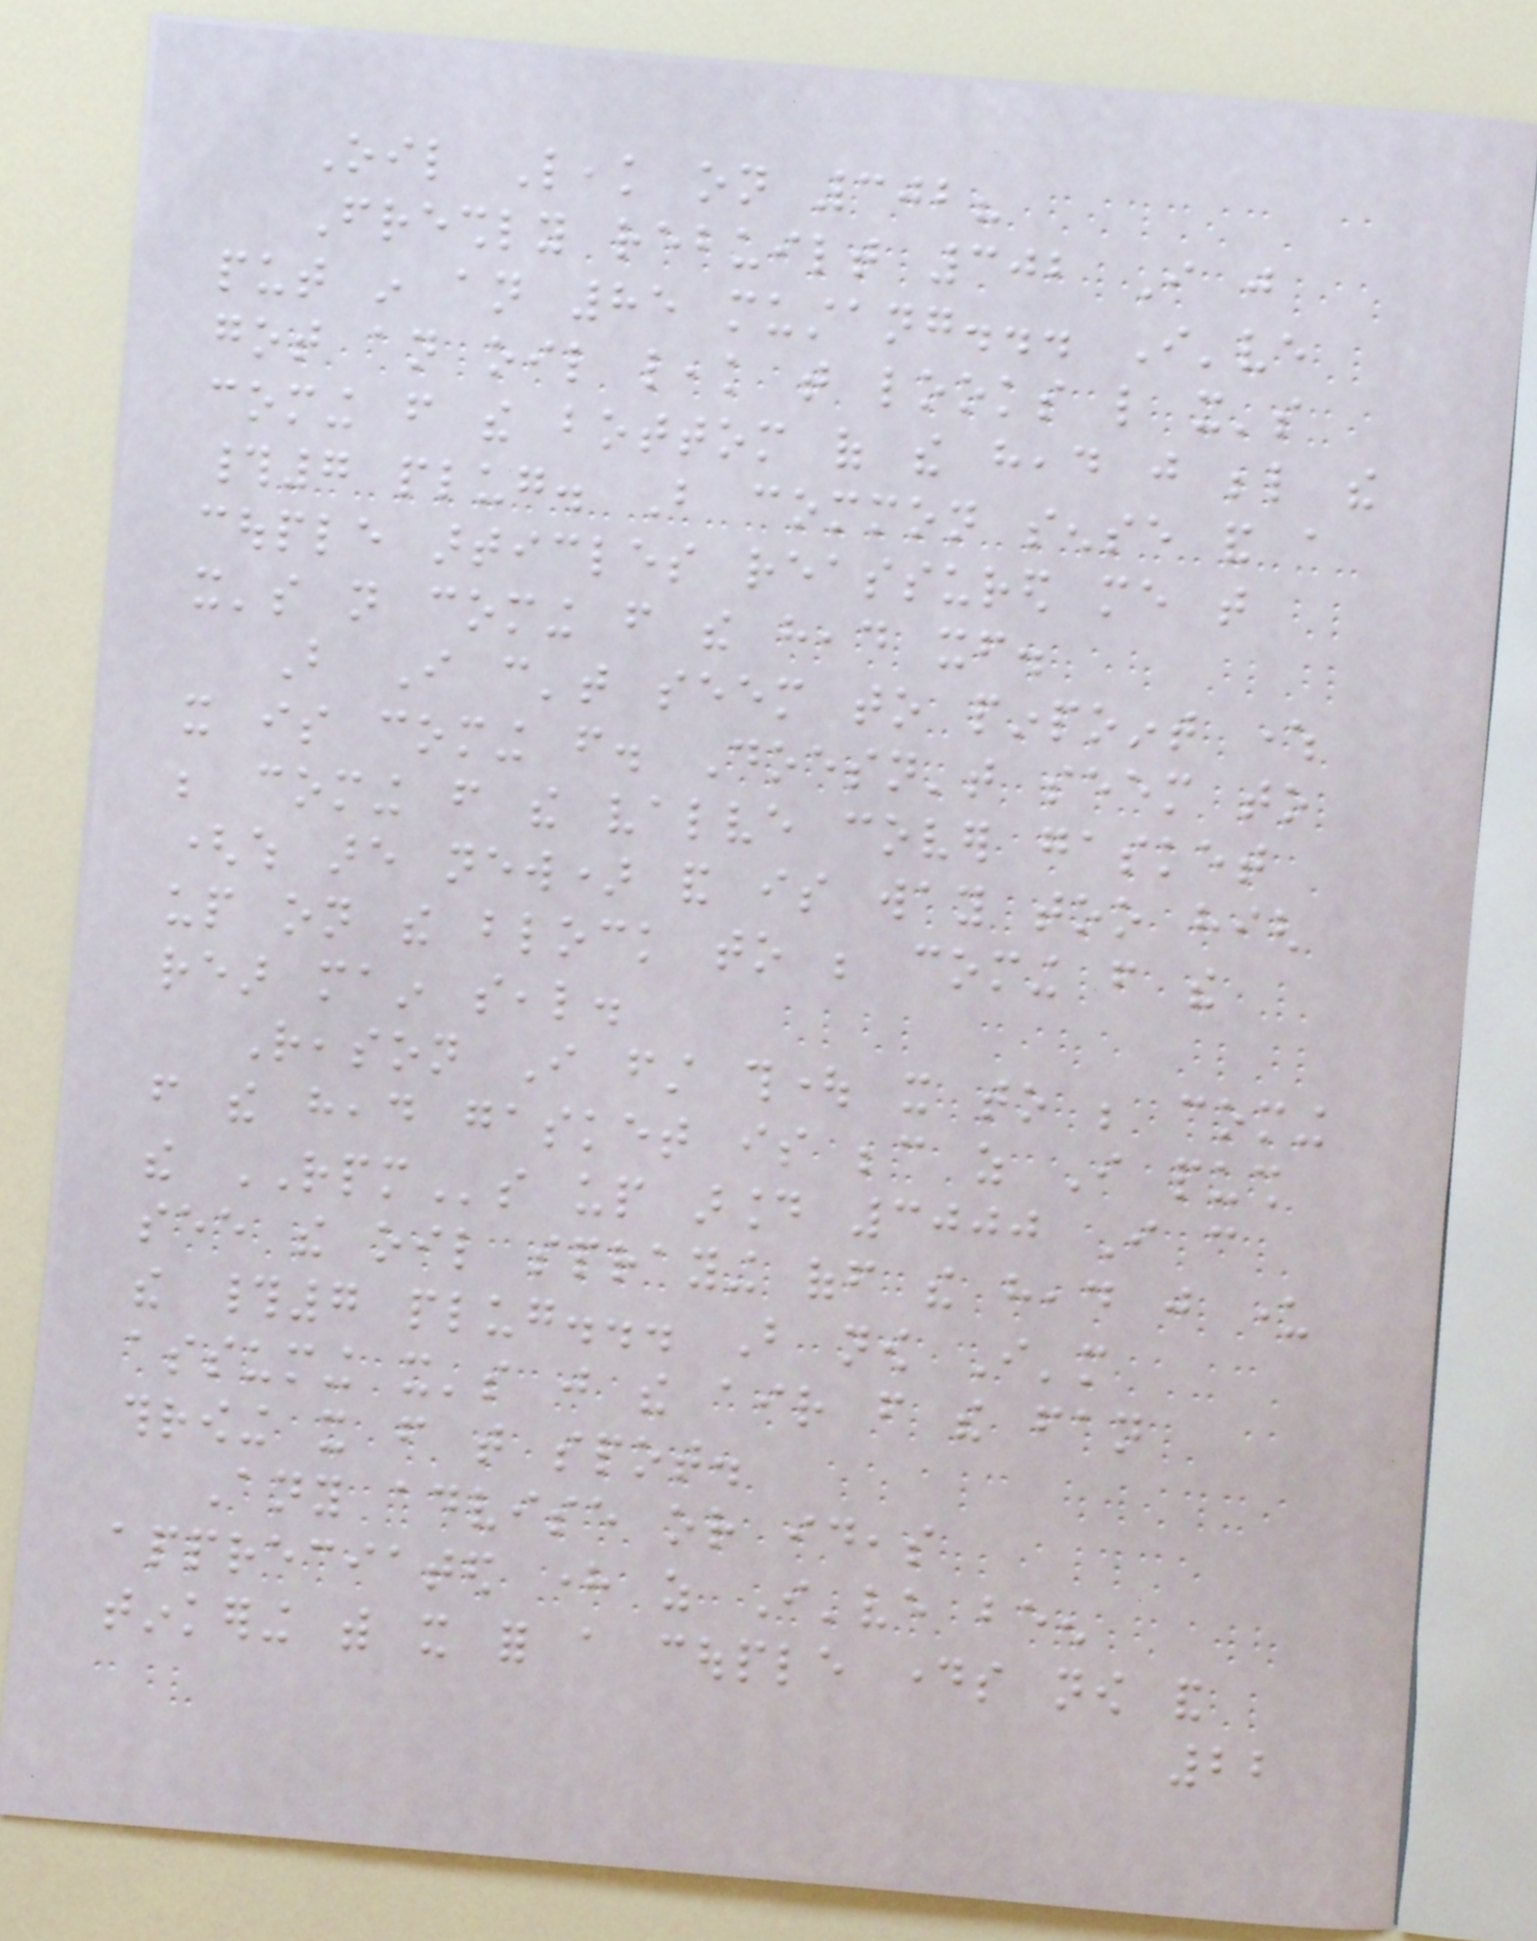Oil Leak on 302?
Freshly rebuilt 302 I just
put in an 85 mustang... I've
got an oil leak that looks like it's
coming from the bottom of the head just below the
#7 plug. But common sense and a
couple articles reassured me that
it's not coming from the head itself.
But I can't seem to pinpoint where
it is coming from. Doesn't seem to
be coming from the valve cover gasket
(which are new) and is way too high
up on the block to be coming from the
rear main seal.
Reason I first thought it to be coming
from the head gasket is because as I push
the RPMs up around 3000 I can
see the oil spraying off the head just under
the #7 plug... But now I'm
assuming it's just the air from the fan
throwing it from that spot.
Any advise or ideas
appreciated here as I've been
tinkering with it for a couple days now and
22
